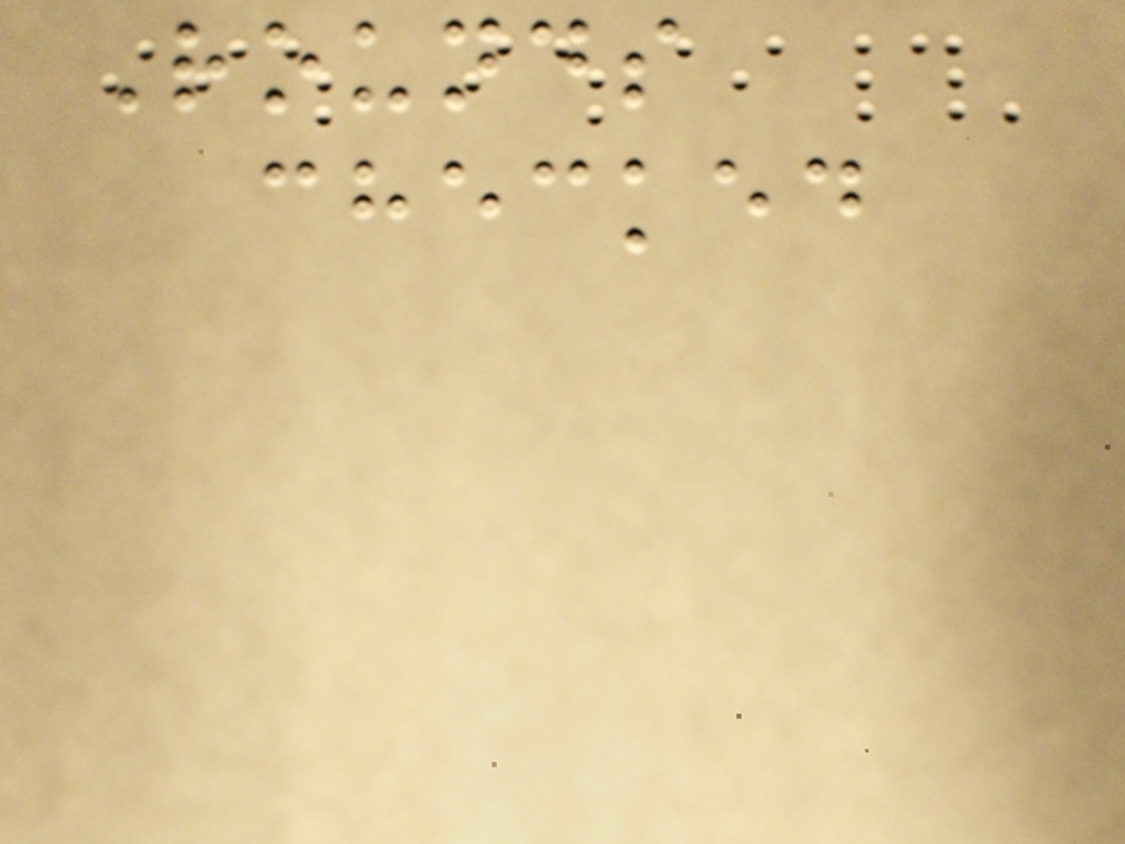Rounds
checked
